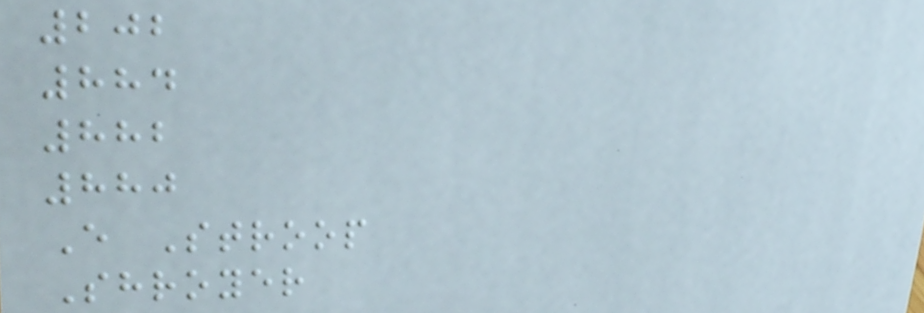202
884
882
880
E Stroop
Shroyer
